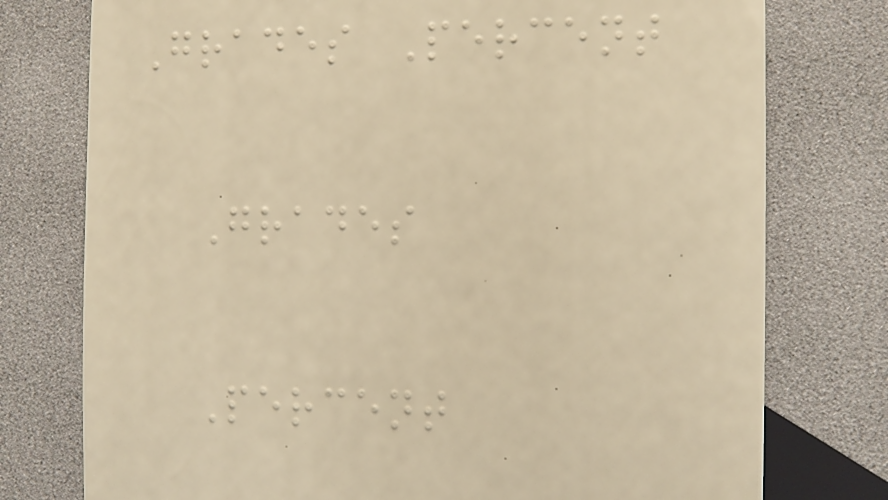Grades Percent
Grades
Percent
